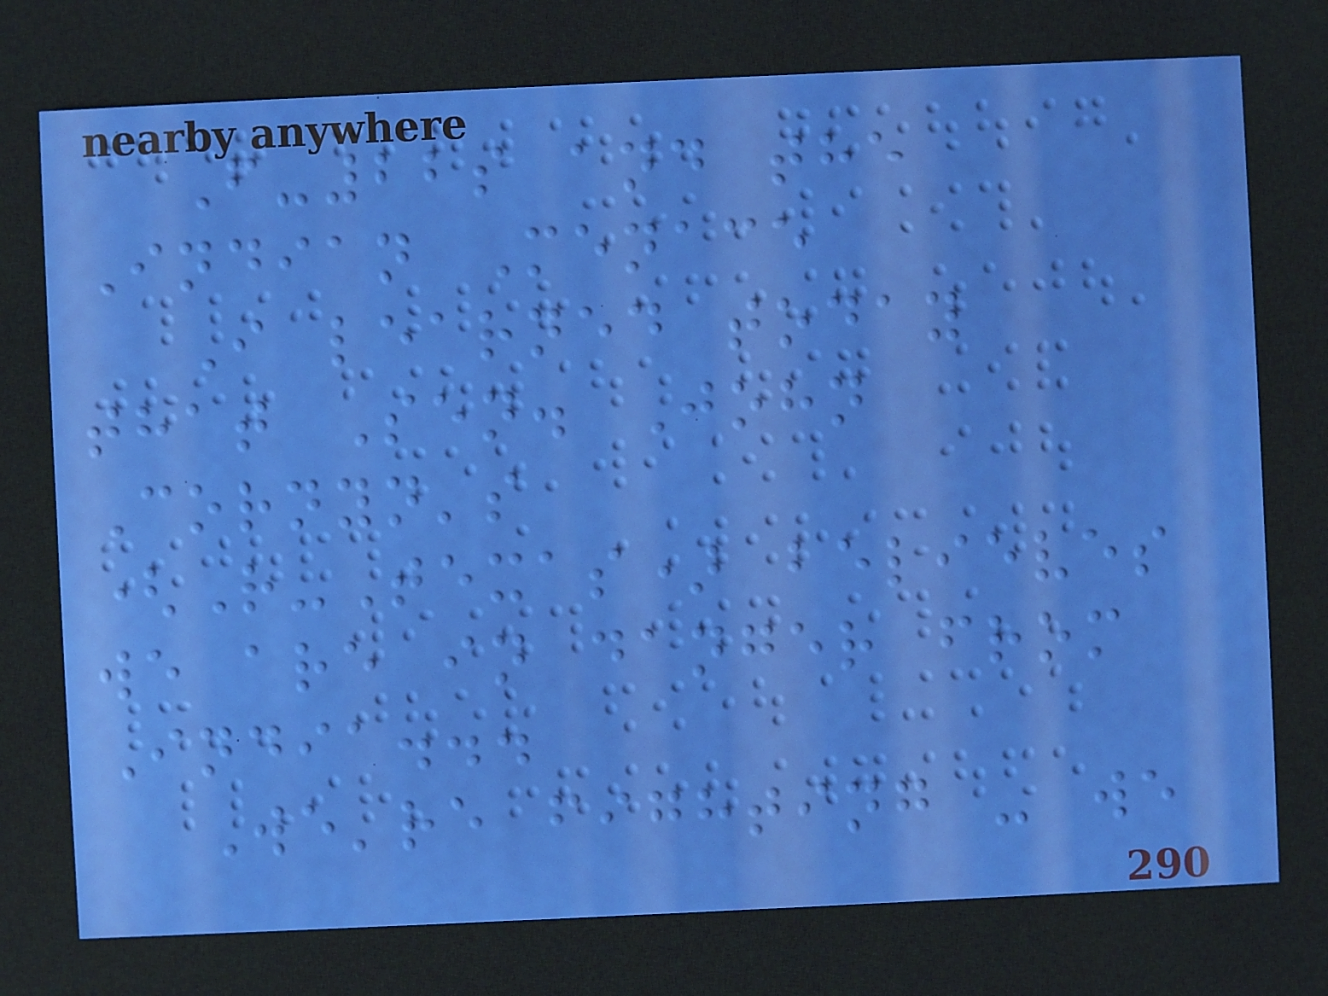F-22s and the
Indian Menace
I learned today
that Sen. John
Cornyn's
(R-Texas) believes
we are in danger from
India...
We're fighting - we
